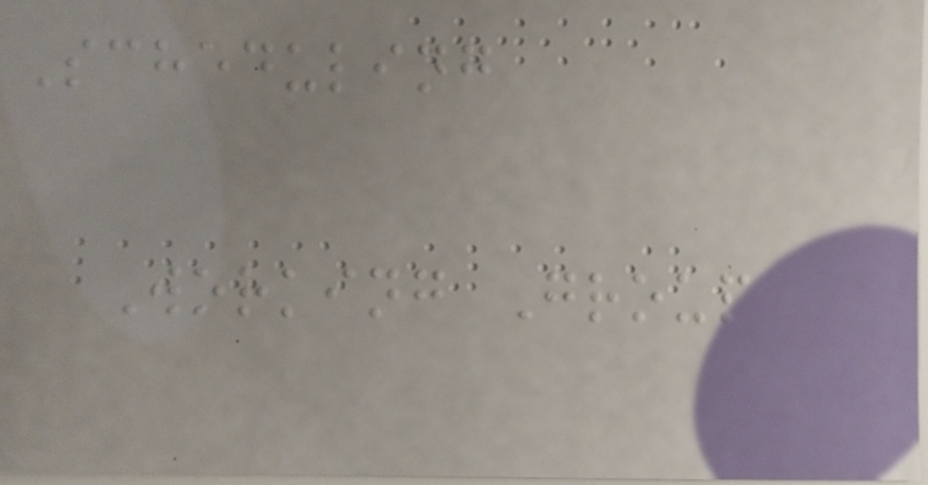Scheduling
Working Group
